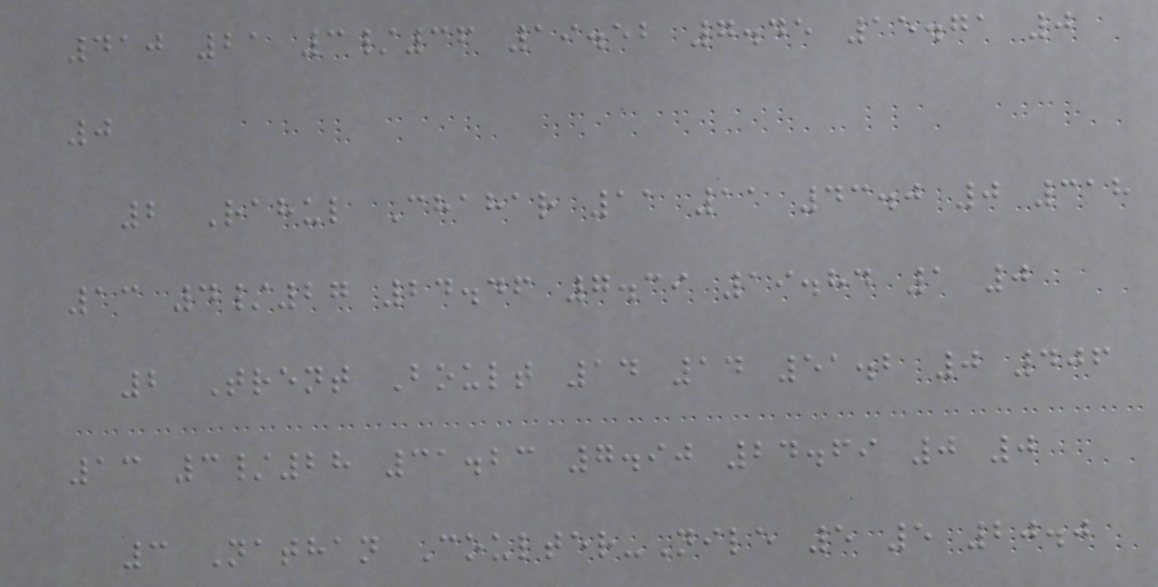410 21 3/36 19.52 7.45 15.71 0
0
2 Rahul Chahar 11 11 43.0 0 318
13 4/27 24.46 7.39 19.84 1 0
2 Trent Boult 14 14 51.2 0 406
13 3/28 31.23 7.90 24.69 0 0
3 Nathan Coulter-Nile 5 5 20.0
